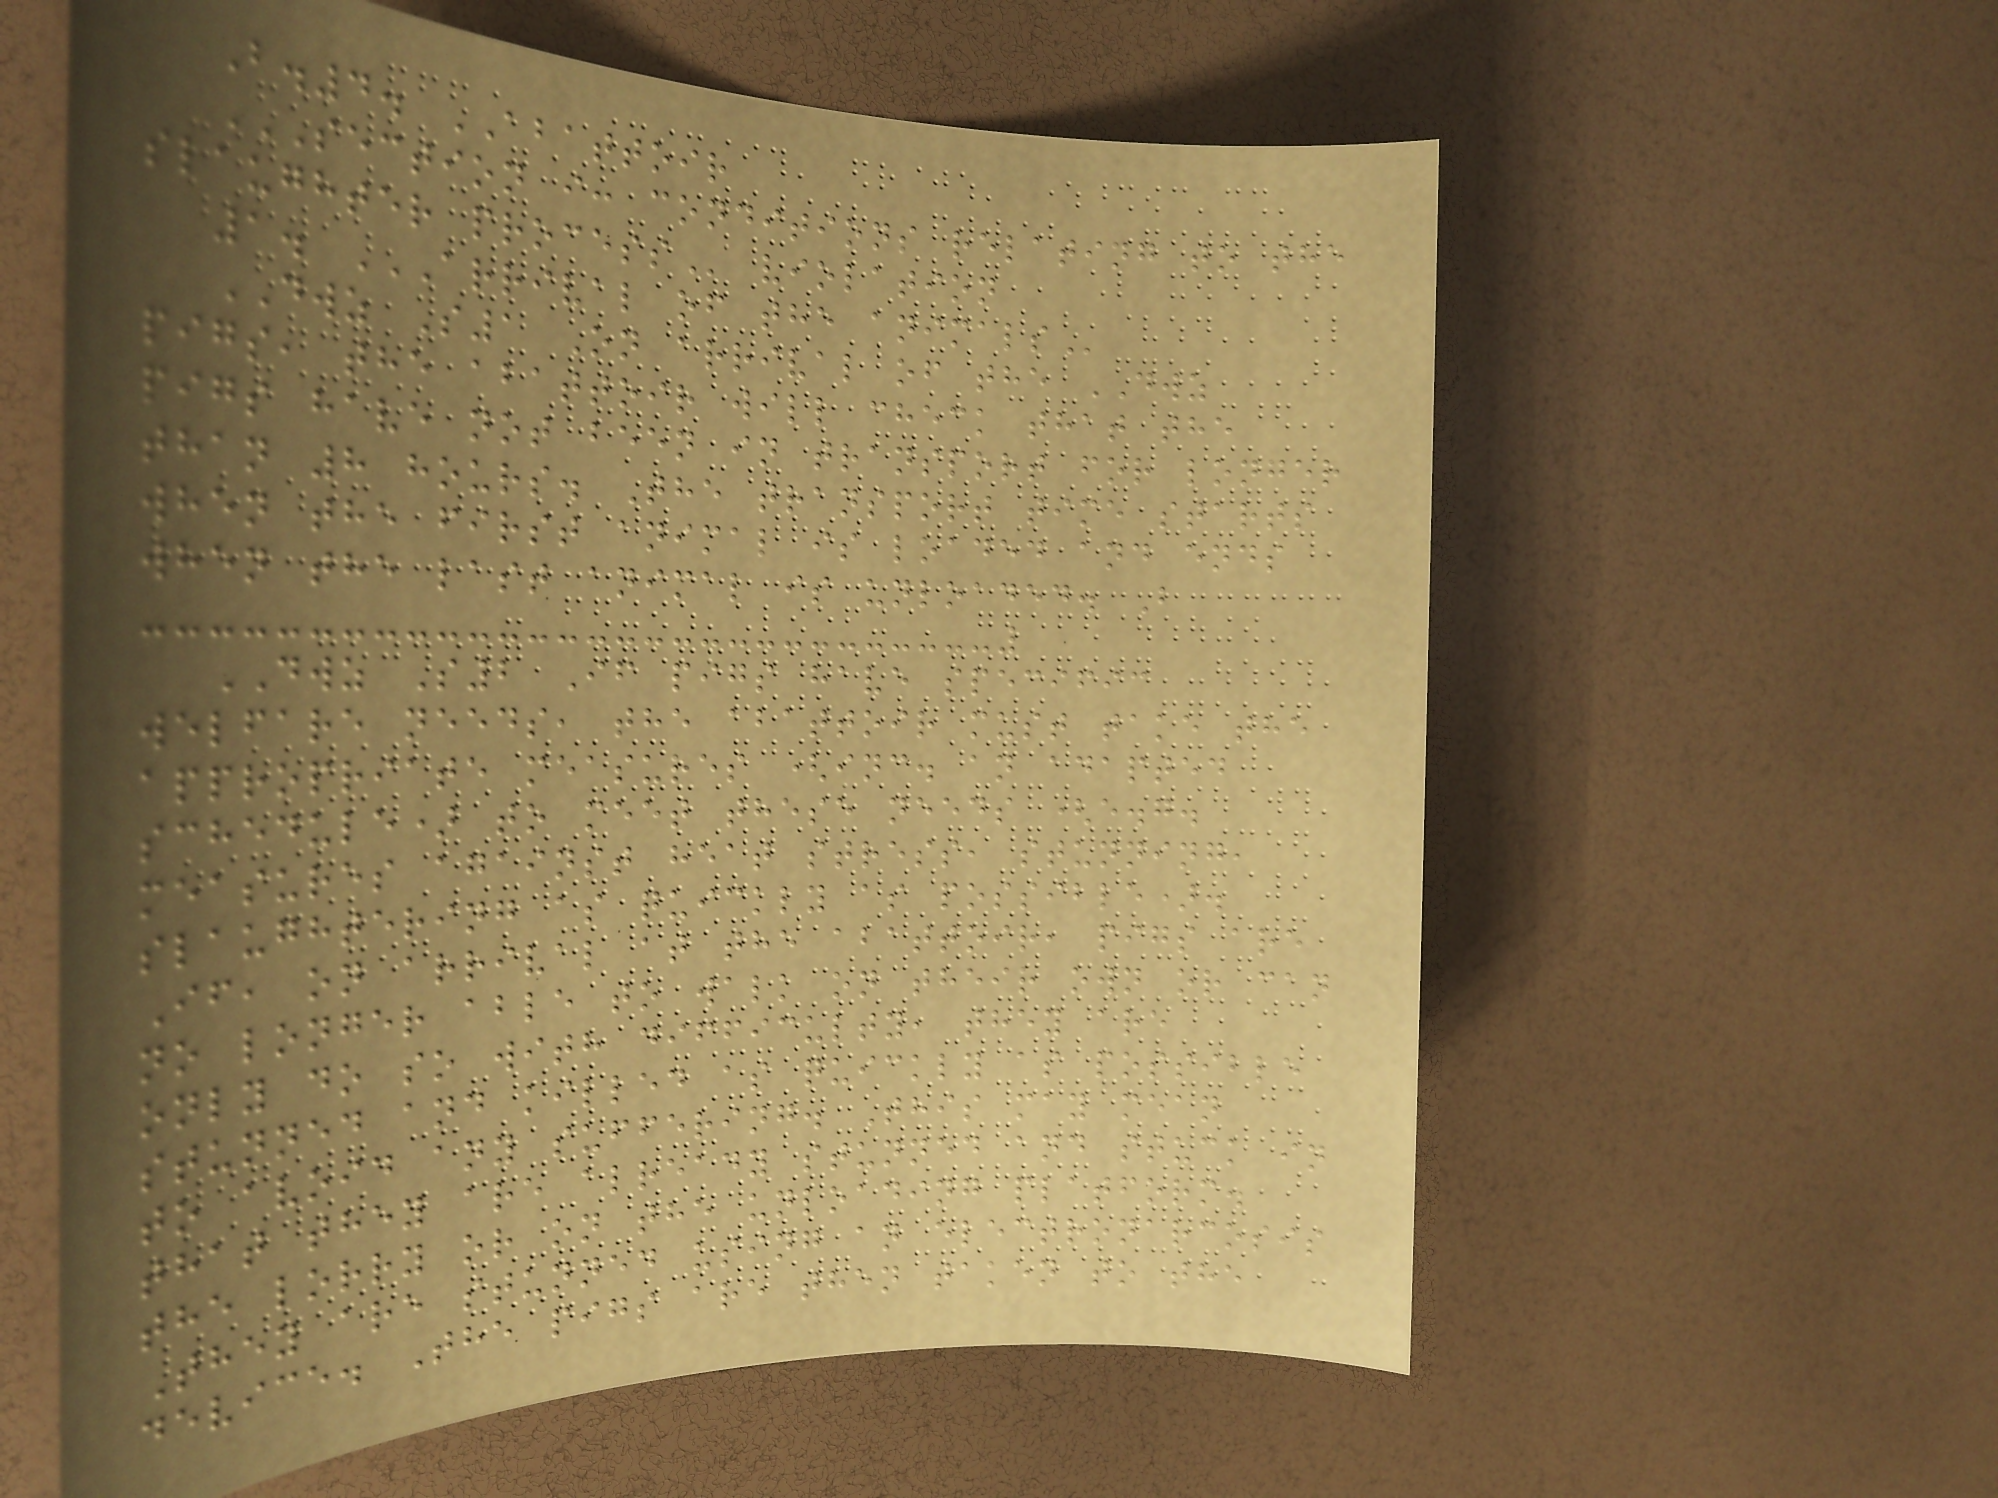B.4. ABATTOIR
SECTION I: CONDITIONS RELATING TO THE
SLAUGHTER PROCESS violation
1. ARRIVAL OF THE ANIMALS
DWZ S1 On arrival of the DWZ
pigs, the abattoir will check that the
pigs have not been in transport for longer
than 8 hours. The transport time starts
when the first animal is loaded and ends
when the last animal is unloaded. B
DWZ S2 If pigs have specific
welfare needs, the abattoir must take the
appropriate measures (inc. an adapted
schedule) to meet these needs (e.g.
measures against heat stress, stunning,
slaughtering as quickly as possible).
If, on arrival at the abattoir, pigs are
no longer able to walk on their own or can
only do so with difficulty, they are
stunned and killed as quickly as possible
to avoid any suffering. This may mean
that they are already stunned and stuck in
the lorry or on the unloading platform.
They are stunned using an electronarcosis
device. The pigs are then taken to the
